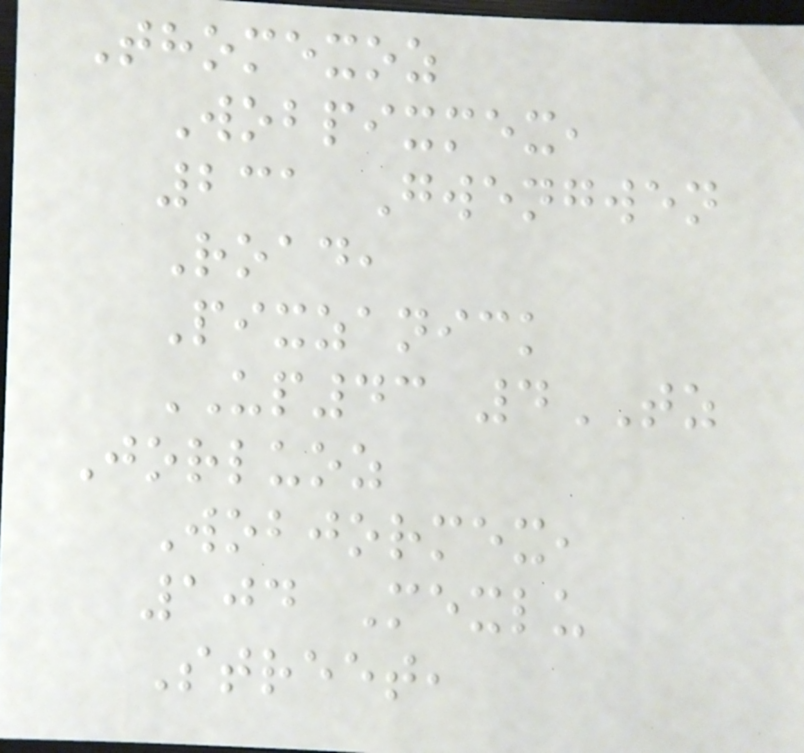Thomexoz
Wobpixmex,
231 Gwengwen
Road,
Pixzanick
UP43 4TZ
Jorluoz
Wobjormex,
104 Mexlu
Street,
